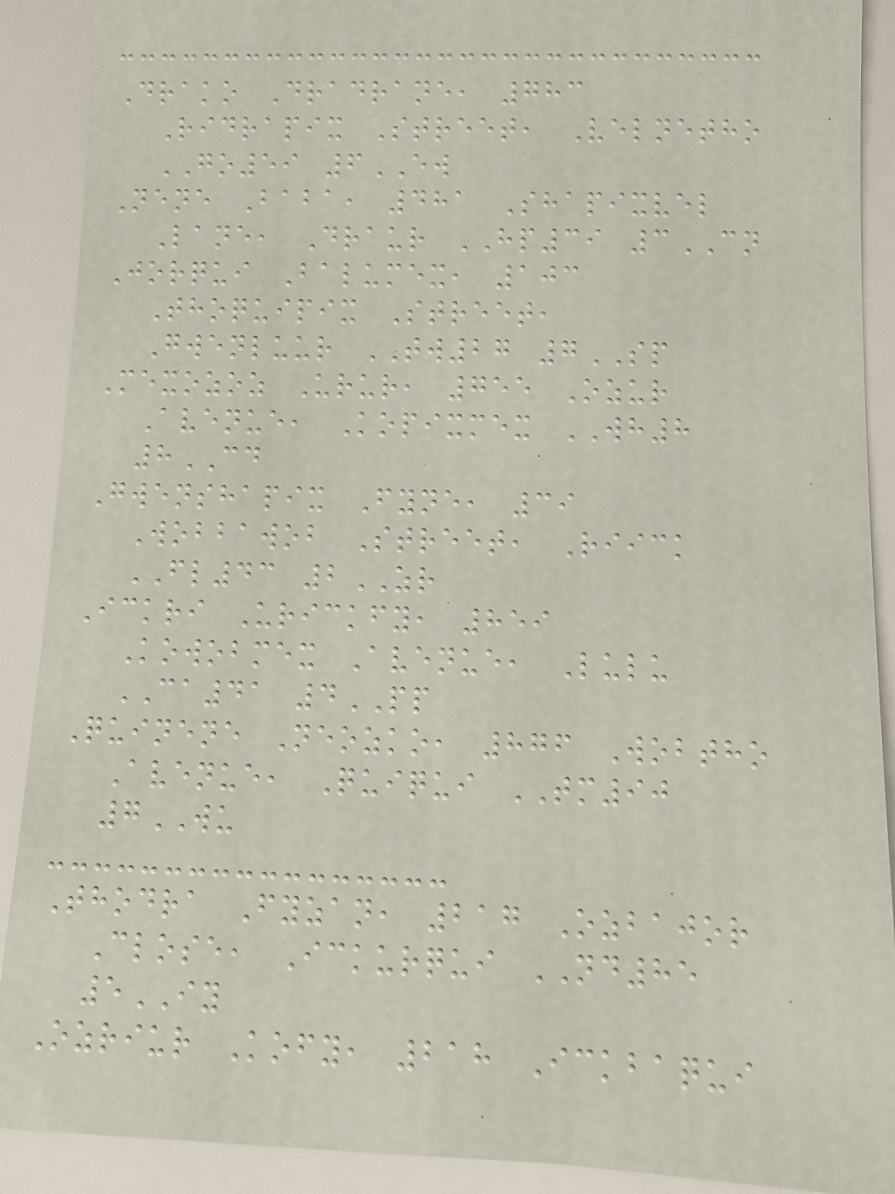Drako Dradrane, 783
Ridrapix Street, Velnetho
GO59 6EW
Nene Baba, 481 Shapixvel
Lane, Draur HP39 3CN
Jorqui Balumex, 103
Thoquipix Street,
Gwenluur TW27 7SP
Mexozoz Urur, 755 Ozur
Avenue, Kopixmex WH8
8CD
Gwenshapix Fyne, 39
Wobbawob Street, Riick
FL43 2ZR
Ickri Urickfy, 859
Kowobmex Avenue, Lulu
CA41 4PP
Quinene Neozko, 876 Wobtho
Avenue, Quiqui TM90
7WU
Thodra Fyzan, 217 Ozbajor
Close, Ickurqui ND85
5IY
Ozriur Kofy, 218 Ickbaqui
